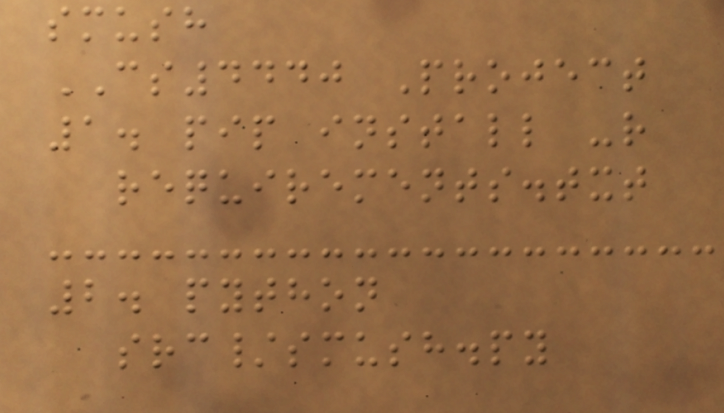smush
CS4440 Project
1. pip install -r
requirements.txt
2. python
src/smush.py
